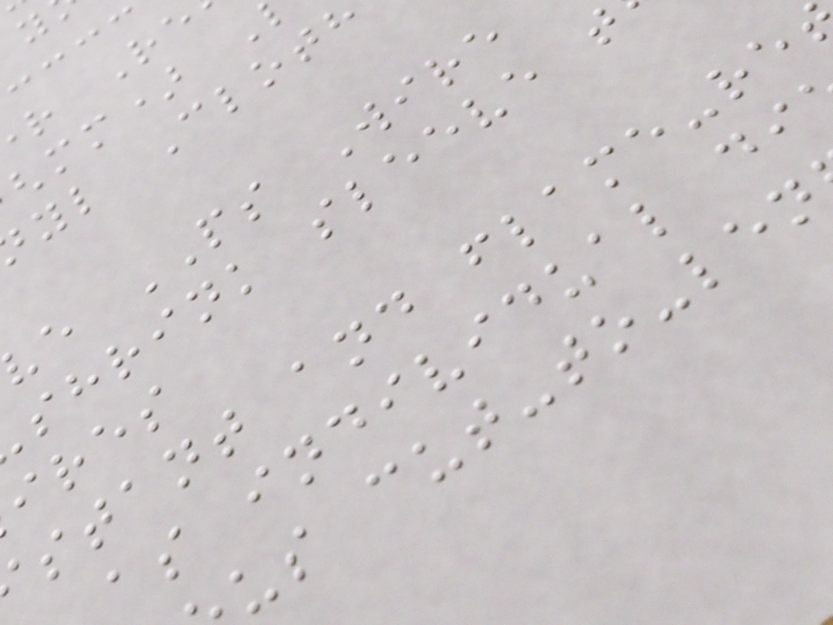yl Cloth
e PS Wire
shrink sleeve t
ires
stant and flame-re
as individual di
us cut-to-len
